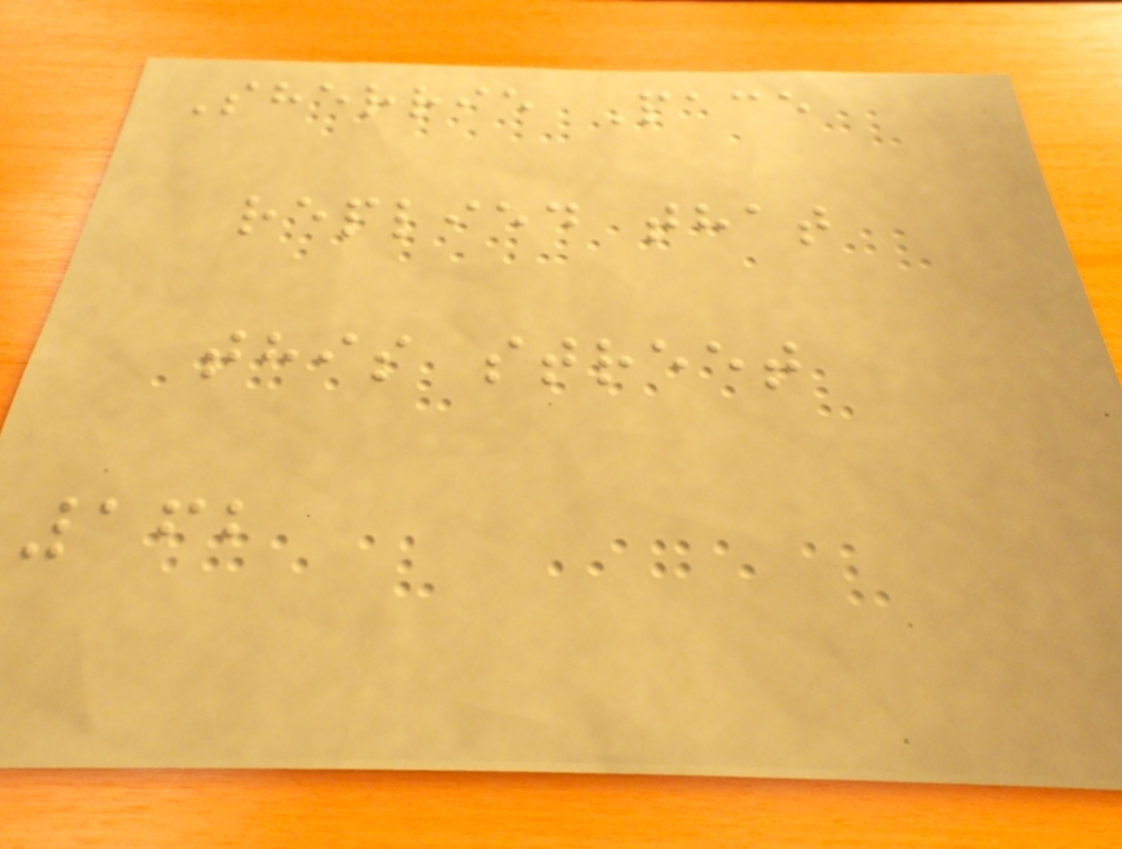Sherrie Pace
replied that
this street
162
